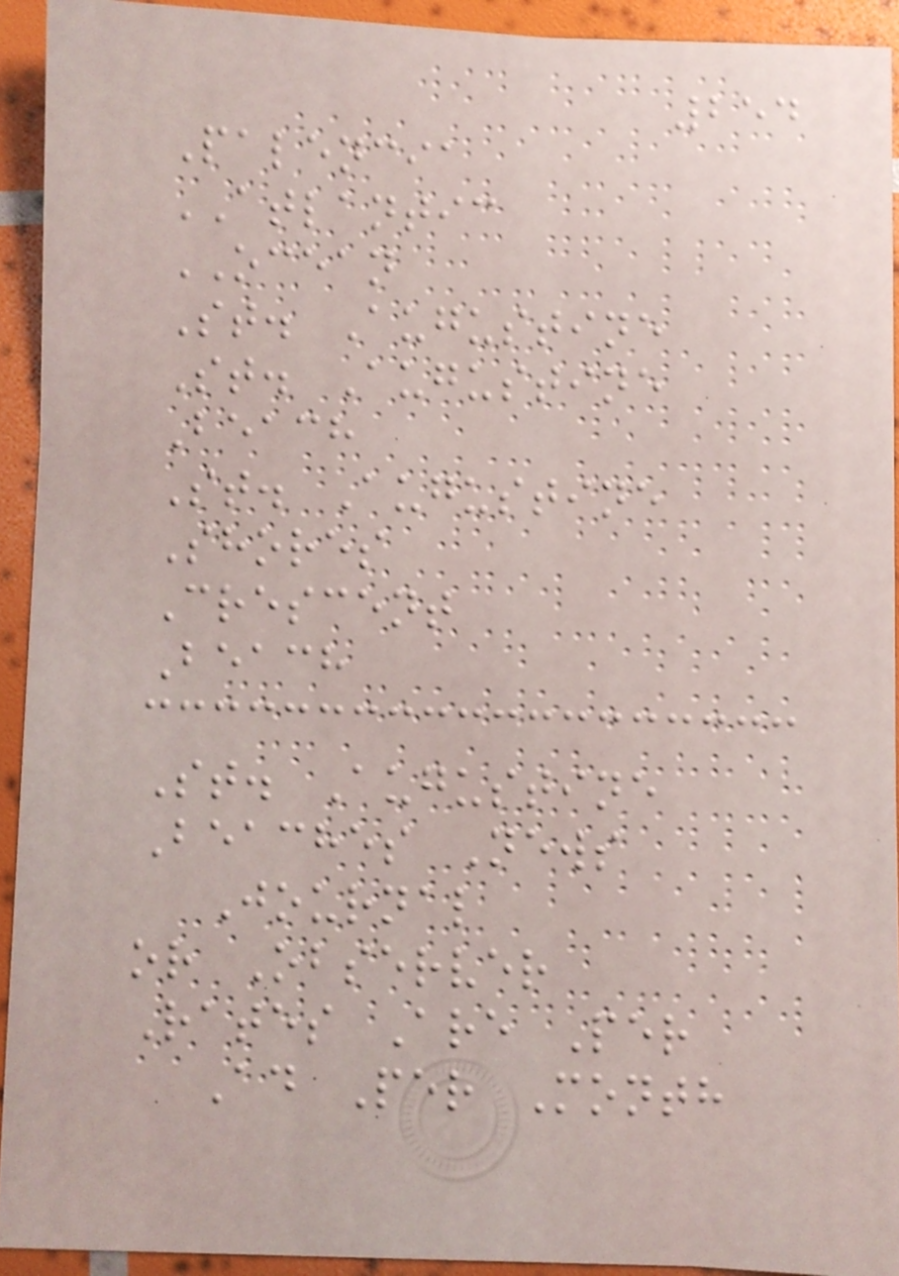254
Palencia
ATLANTIC
OCEAN
St. Augustine
St. Augustine
Beach
St. Augustine
Shores
Crescent
Beach
St. Augustine
Beaches News
Journal
or Observer
Rates Are Per
Ad Per Month
